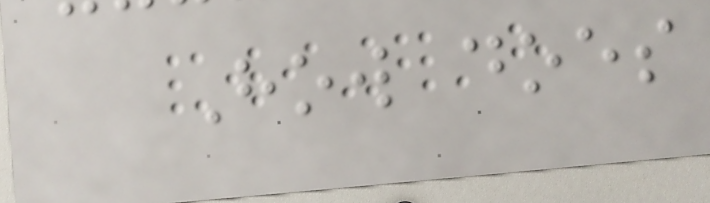How does
